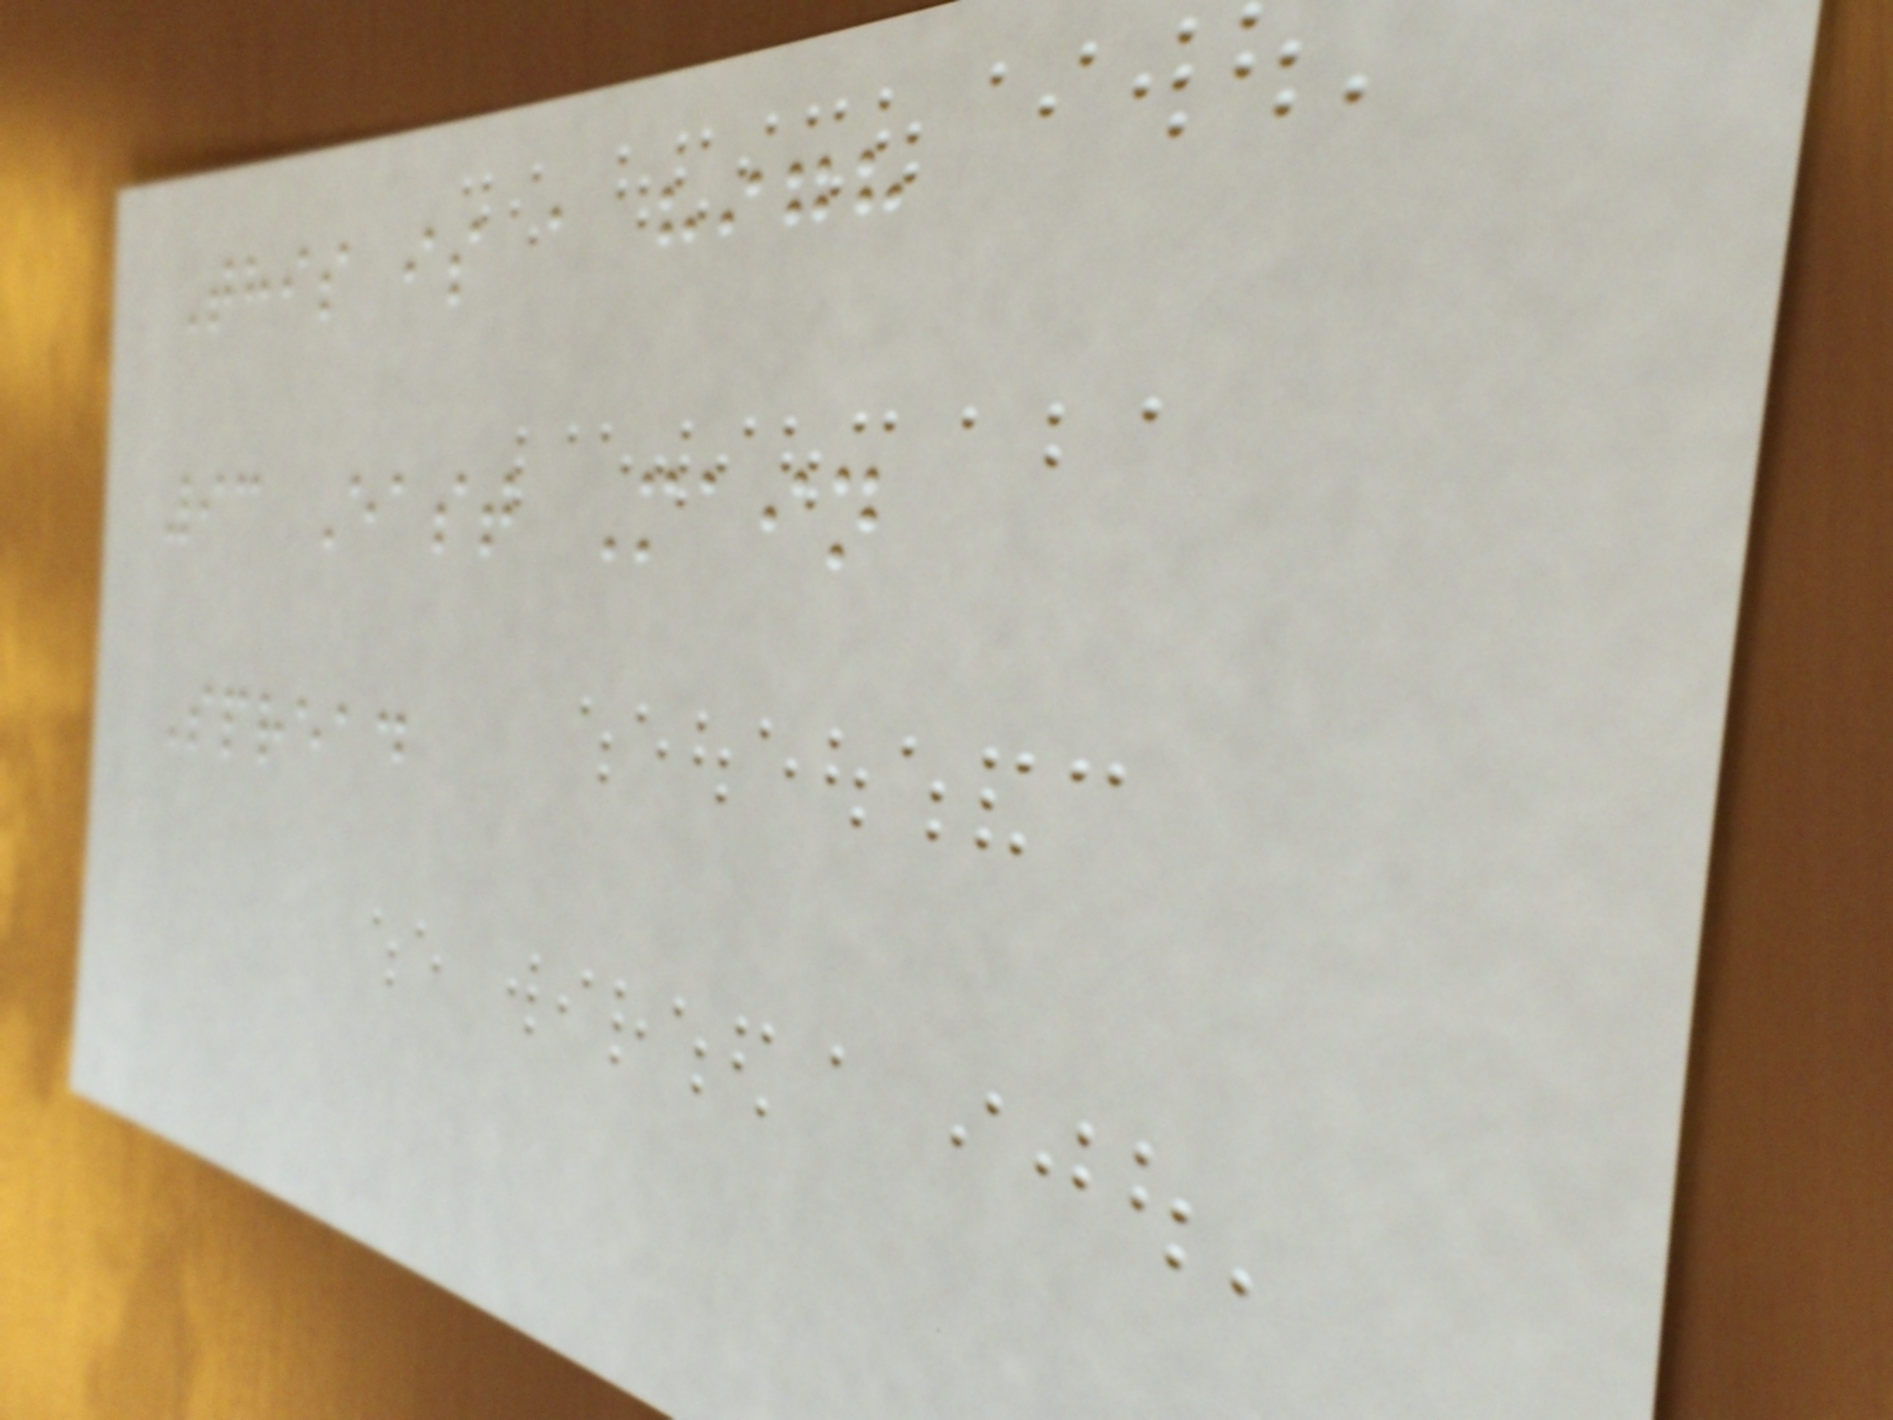This is a high
93 East Main
Spread
